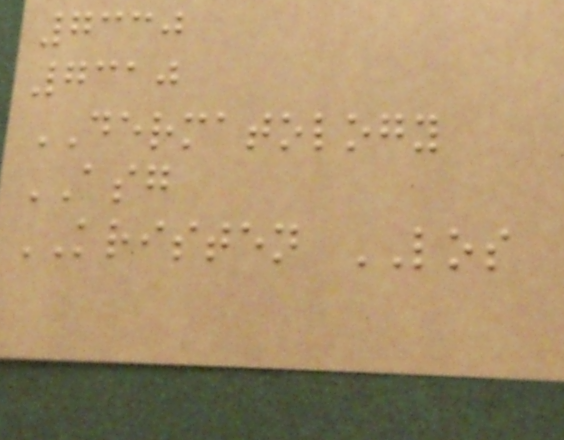7330
7310
DERMATOLOGY
ASG
KRISTEN LOS
